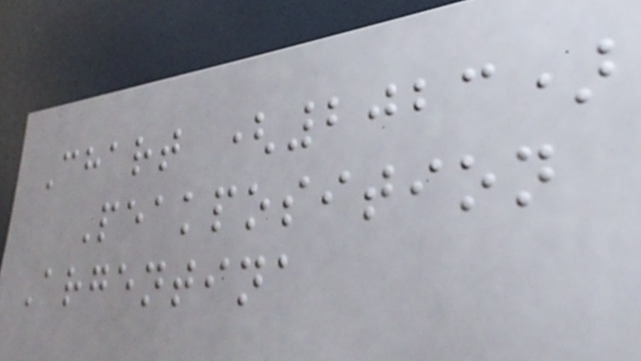Chart (2023)
Peakposition
Argentina
